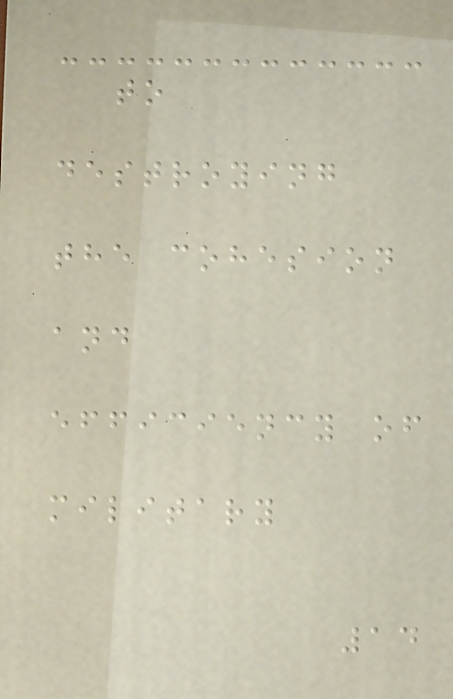to
destroying
the cohesion
and
efficiency of
military
14
